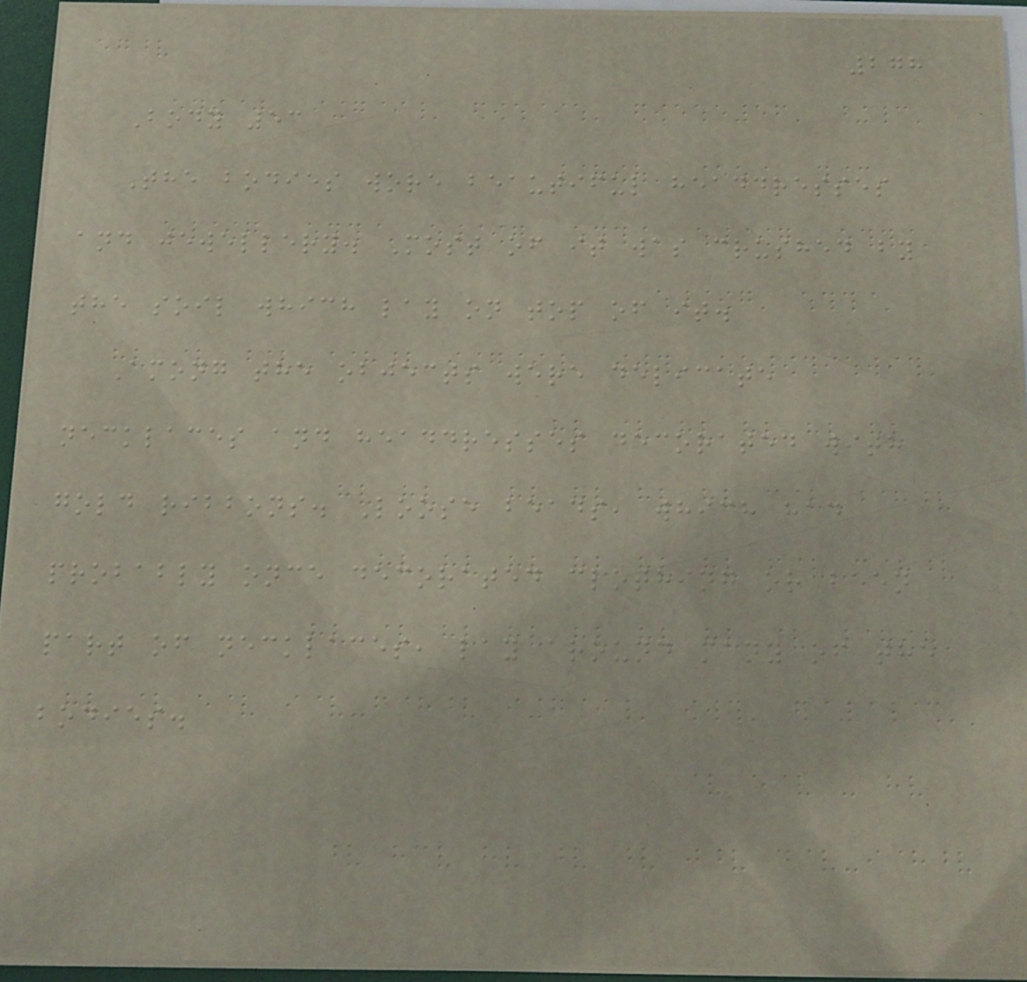278
Body 53
The bodies wore beautiful headdresses
and jewellery. Most of it was crushed by
the soil which lay on top of it.
Among the objects were delicate
necklaces and headdresses decorated with
gold ribbons. Loose beads, which had
probably once decorated clothing or been
part of necklaces, lay around many of the
bodies.
